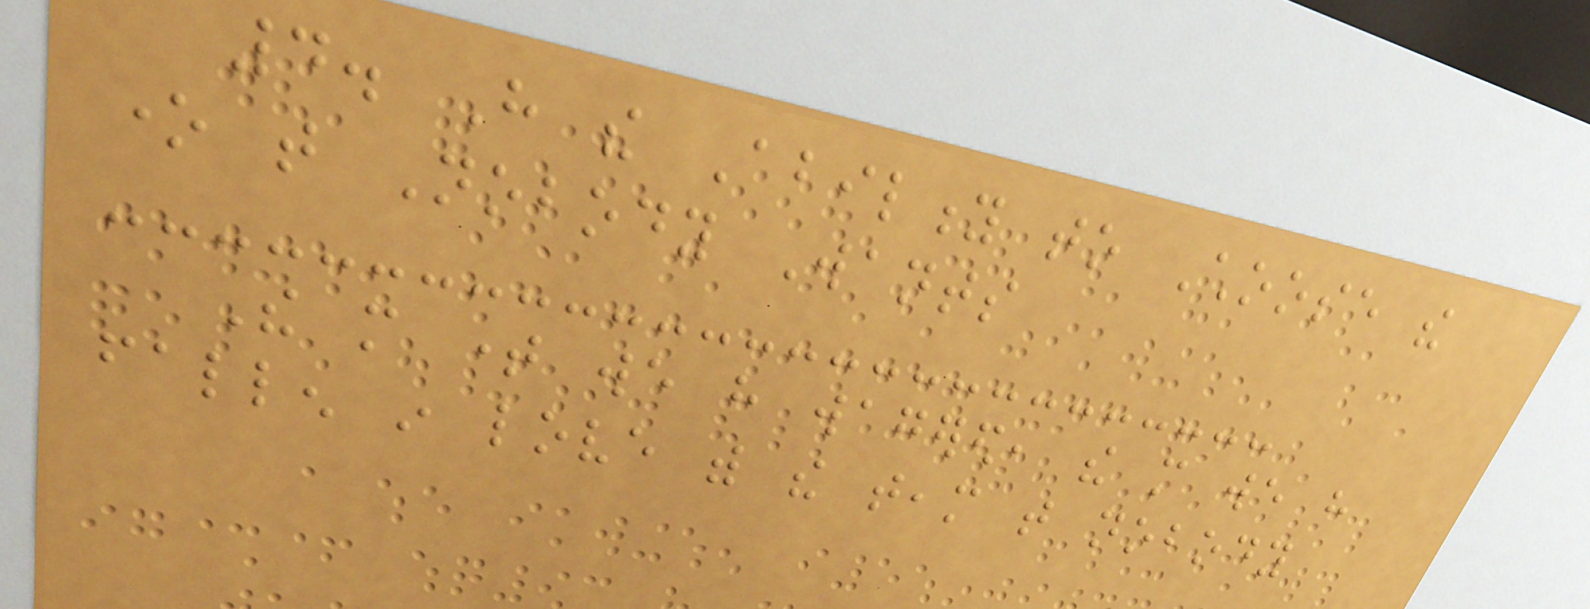4. Have the Ability to Choose the
one that Nobody Wants
The more time we have wagered, the more we have
fallen in love with the team that nobody
